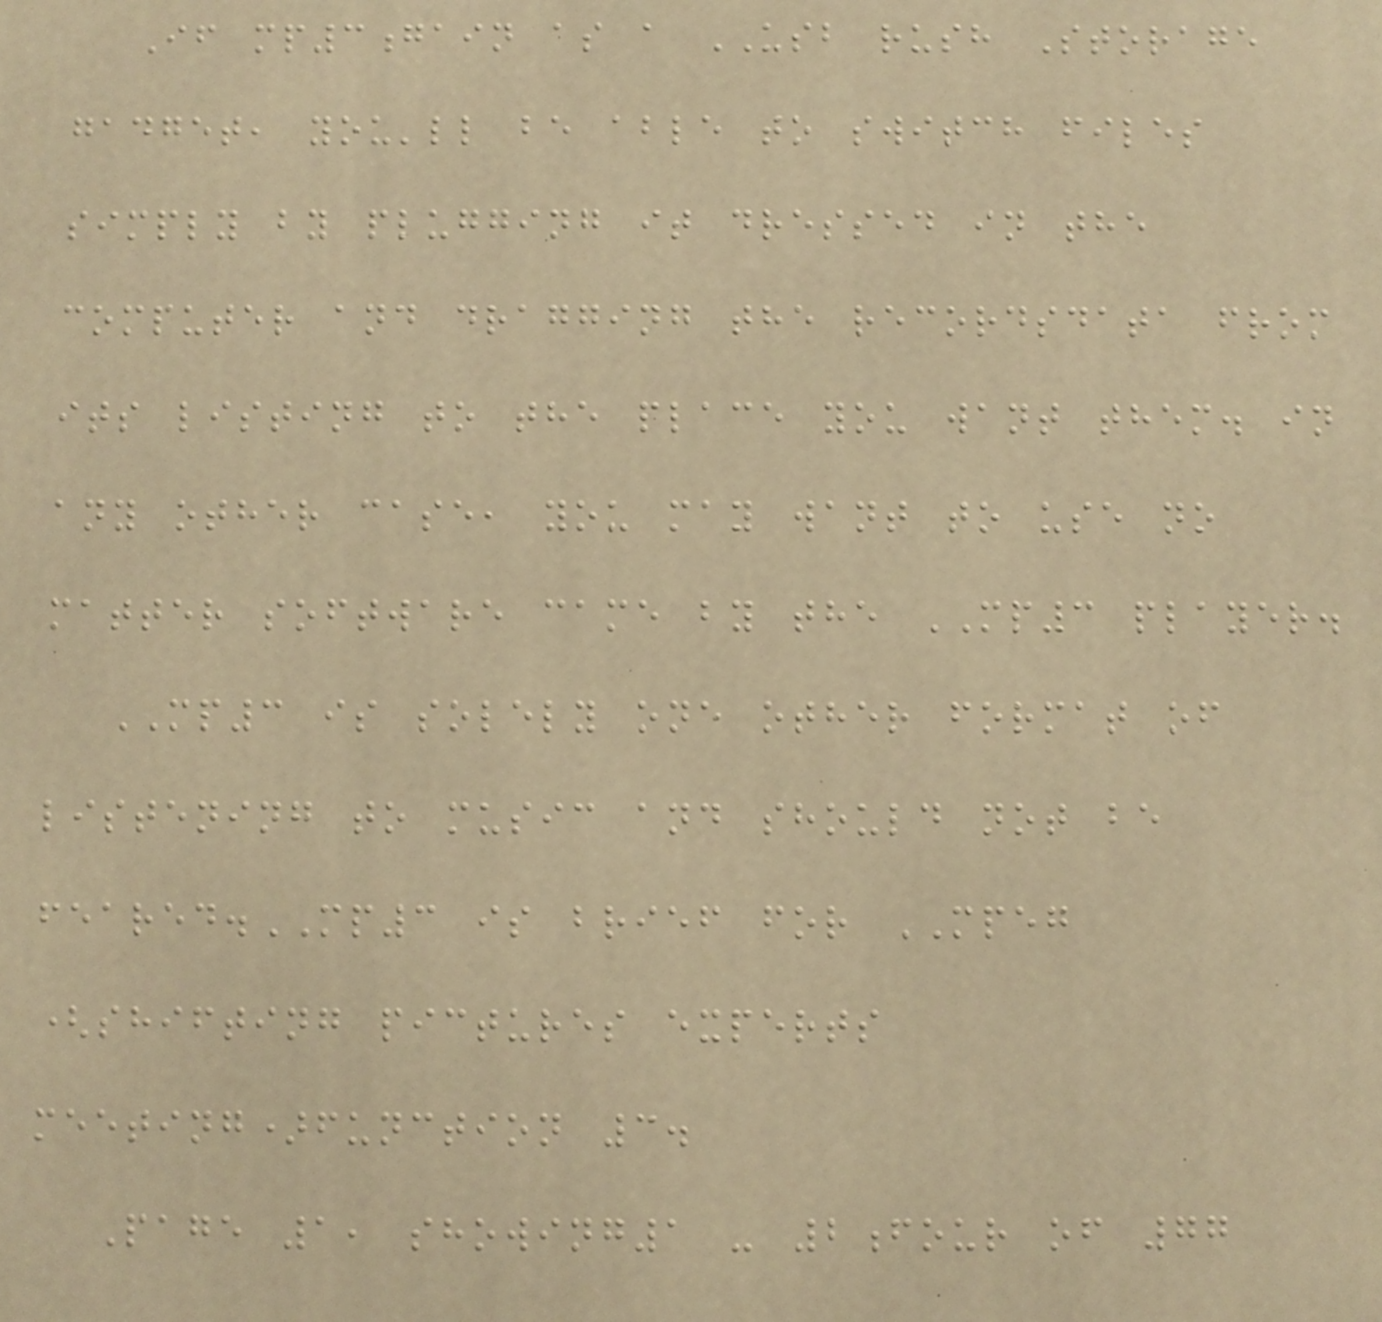If mp3gain as a USB rush Storage
gadget, you'll be able to switch files
simply by plugging it dressed in the
computer and dragging the recordsdata from
its listing to the place you want them. in
any other case, you may want to use no
matter software came by the MP3 player.
MP3 is solely one other format of
listening to music and should not be
feared.MP3 is brief for MPEG
(shifting pictures experts
meeting)function 3.
Page 1, showing1 - 2four of 77
